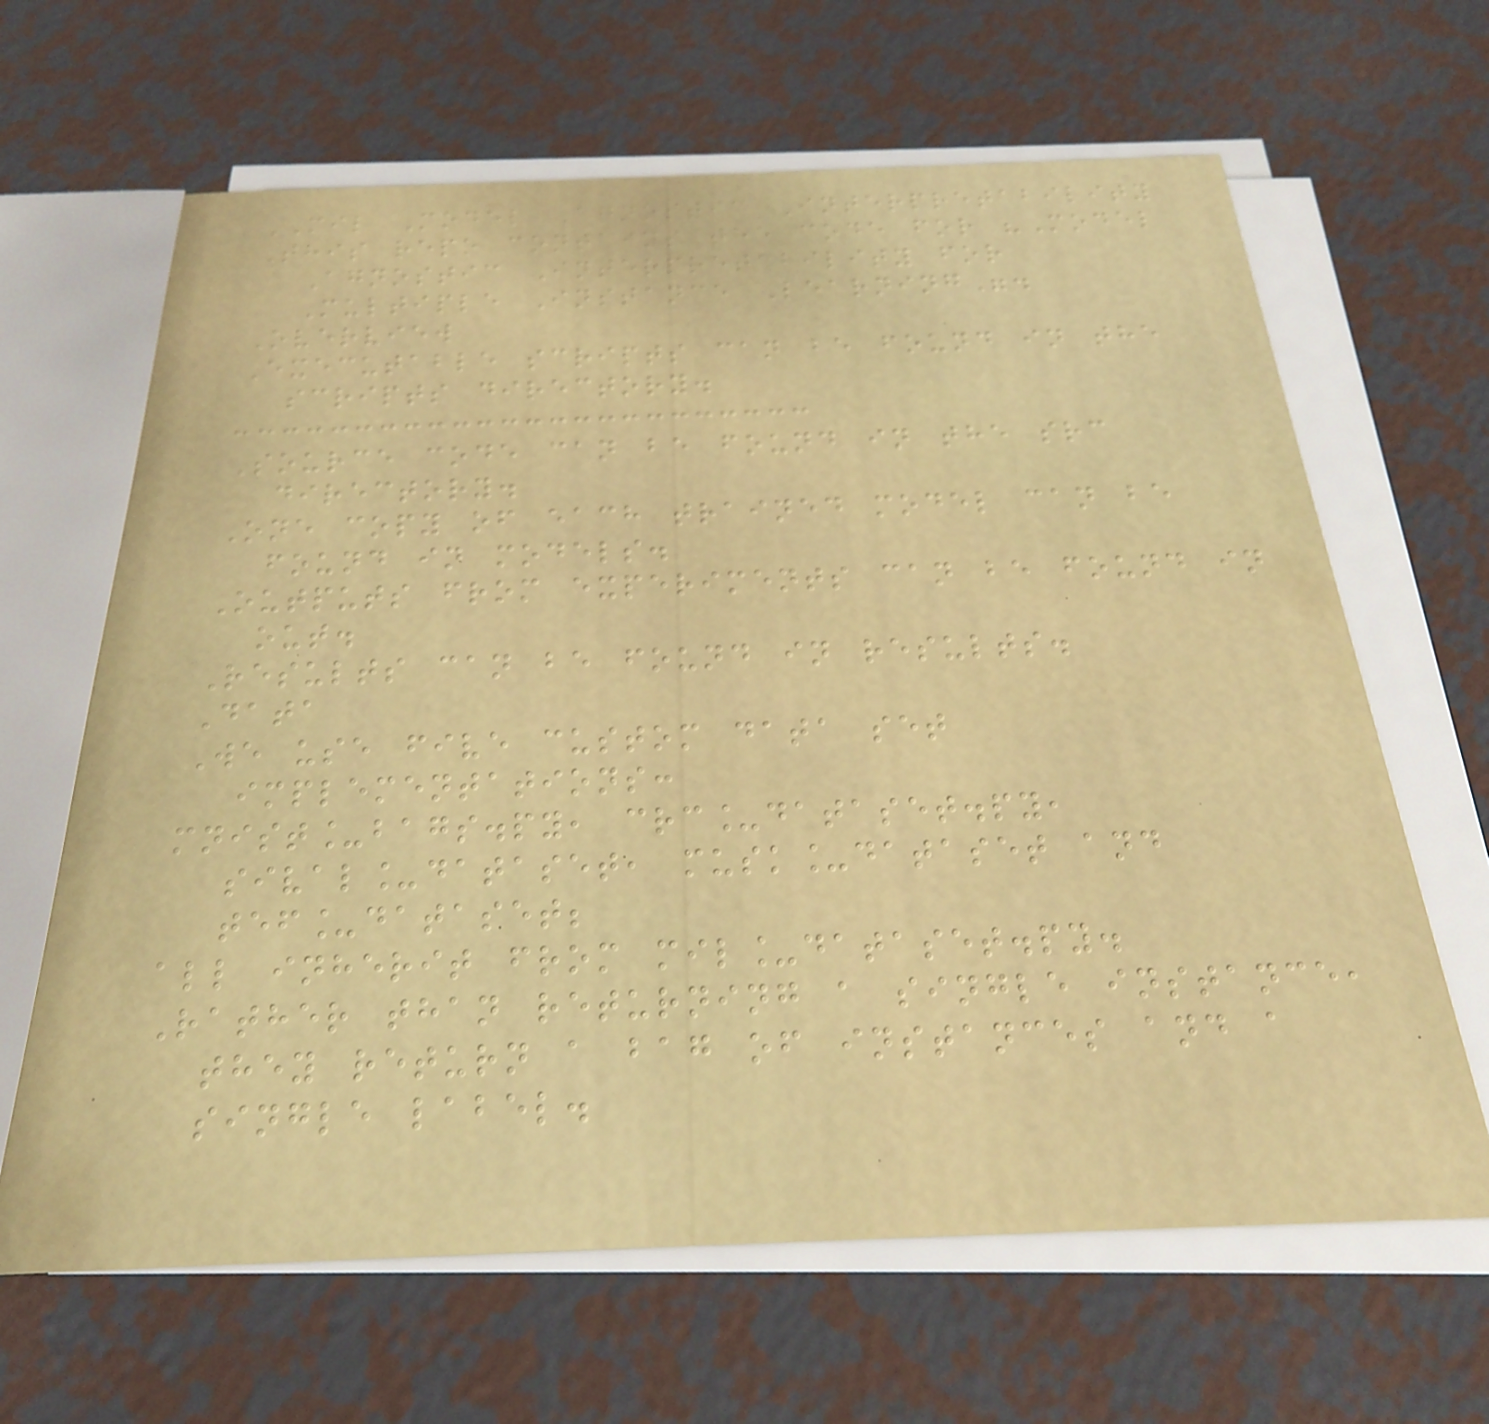MIL Model Agnostic Interpretability
This repo contains the code for "Model
Agnostic Interpretability for
Multiple Instance Learning".
Overview
Executable scripts can be found in the
scripts directory.
Source code can be found in the src
directory.
One copy of each trained model can be
found in models.
Outputs from experiments can be found in
out.
Results can be found in results.
Data
We use five custom data set
implementations:
mnist_bags.py, crc_dataset.py,
sival_dataset, musk_dataset and
tef_dataset;
all inherit from mil_dataset.py.
Rather than returning a single instance,
they return a bag of instances and a
single label.
